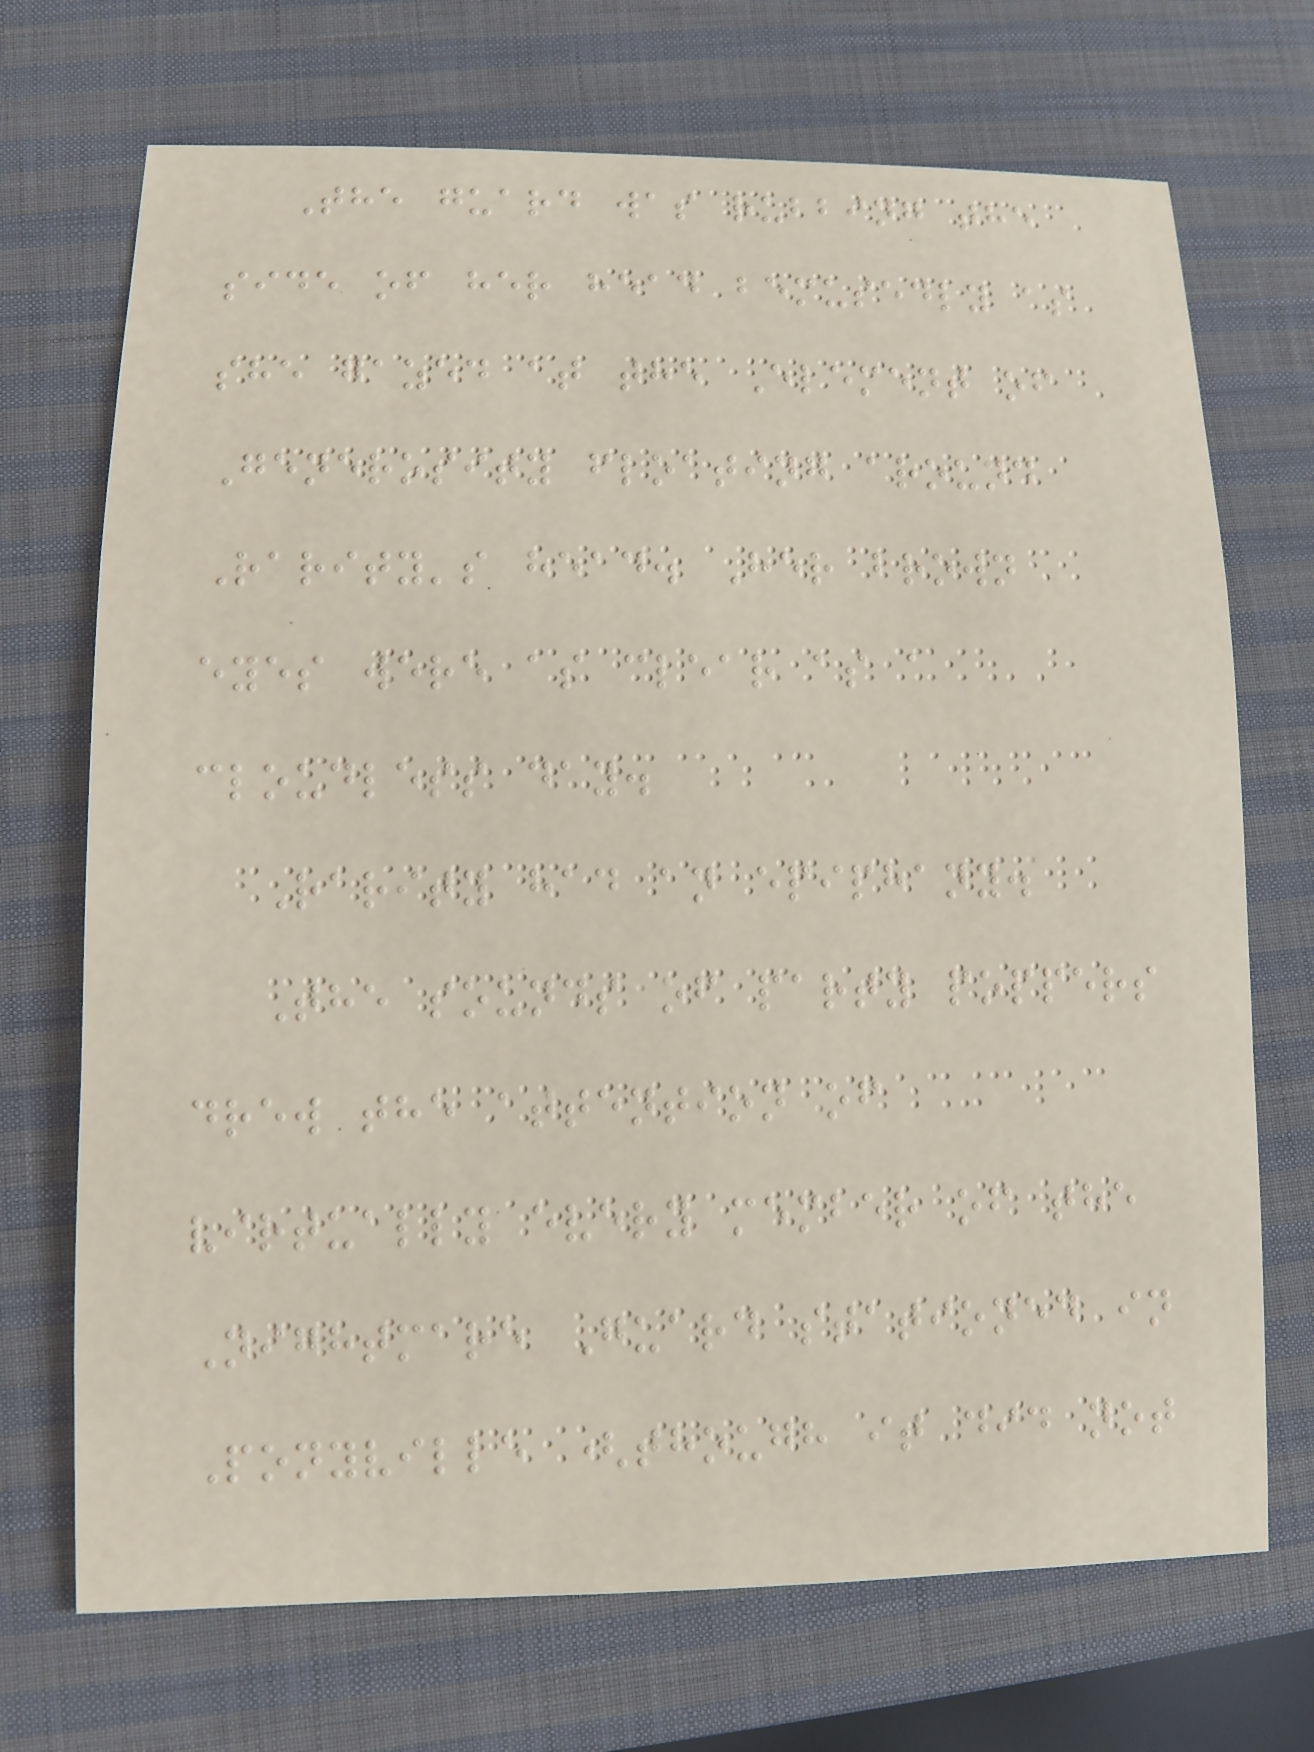The guard was rubbing the
side of her head bemusedly as
she gazed at the Element of
Generosity floating around
Rarity's head. Her brown
eyes were as clear as a
cloudless day.
Rarity had an epiphany.
The sounds of party poppers
drew the attention of
virtually every member of the
Nightmare Guard stationed in
Ponyville (though it did not
